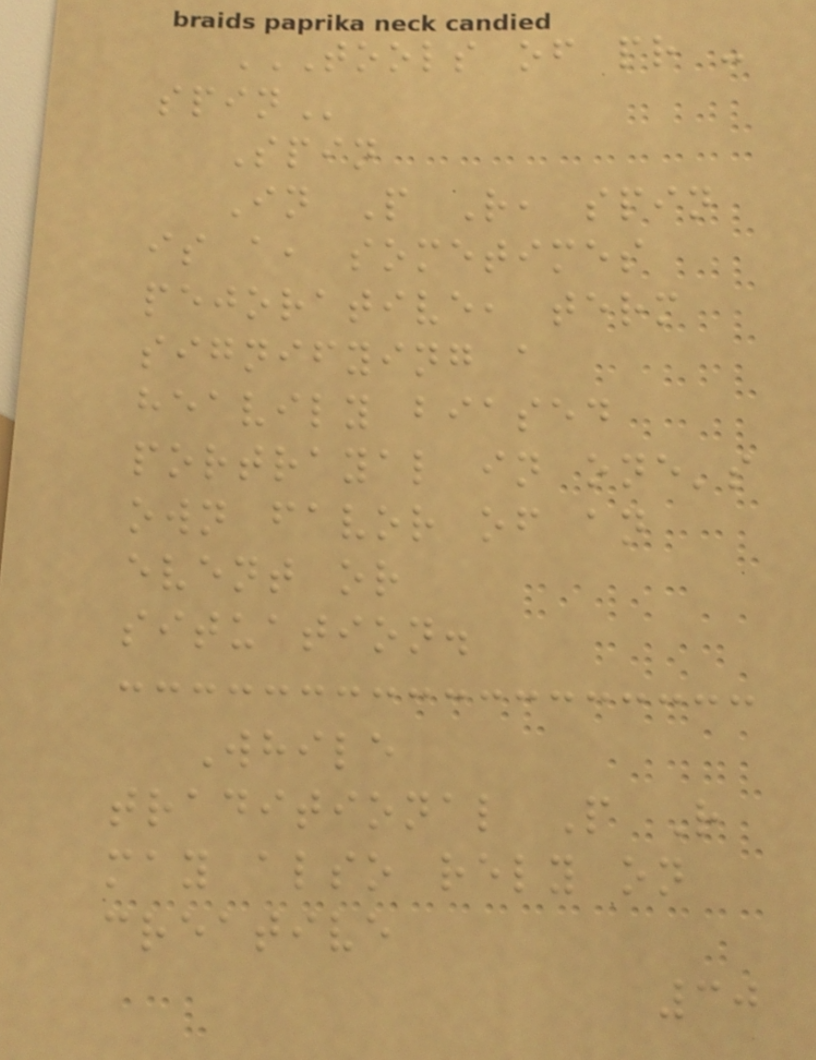TOOLS OF PR -
SPIN
Spin
In P R, spin
is a, sometimes
pejorative, term
signifying a
heavily biased
portrayal in one's
own favor of an
event or
situation.
While
traditional P R
may also rely on
creative
30
